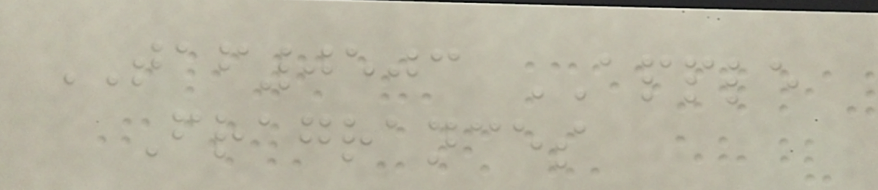TAF0503 APPLE
Fragrances
